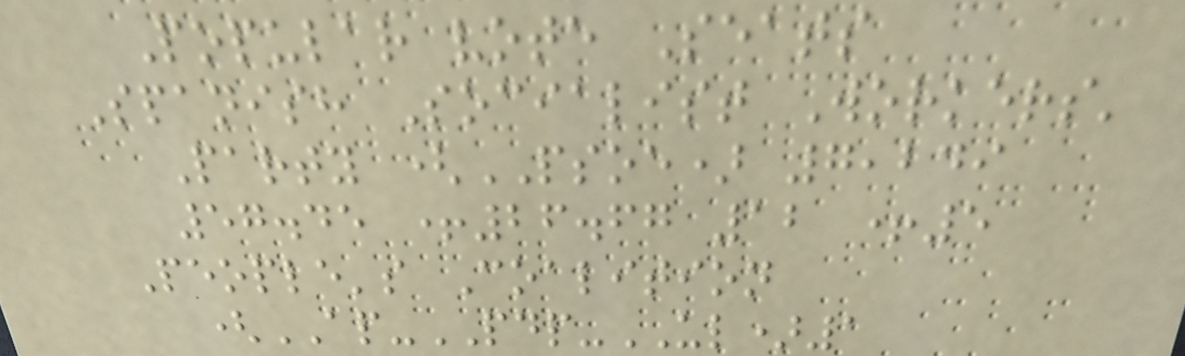Popular vote Seats
Spanish Socialist Workers'
Party (PSOE) 7,249
57.45 +26.67 12 +5
People's Coalition
(AP-PDP-UL)1
